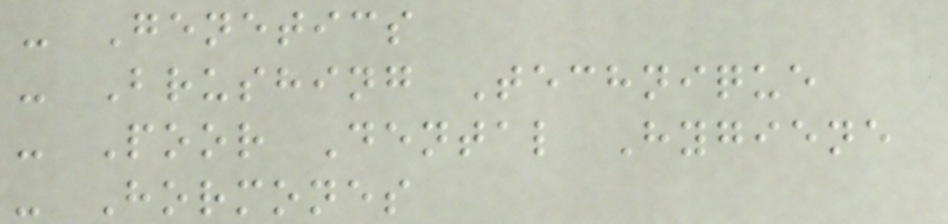- Genetics
- Brushing Technique
- Poor Dental Hygiene
- Hormones
